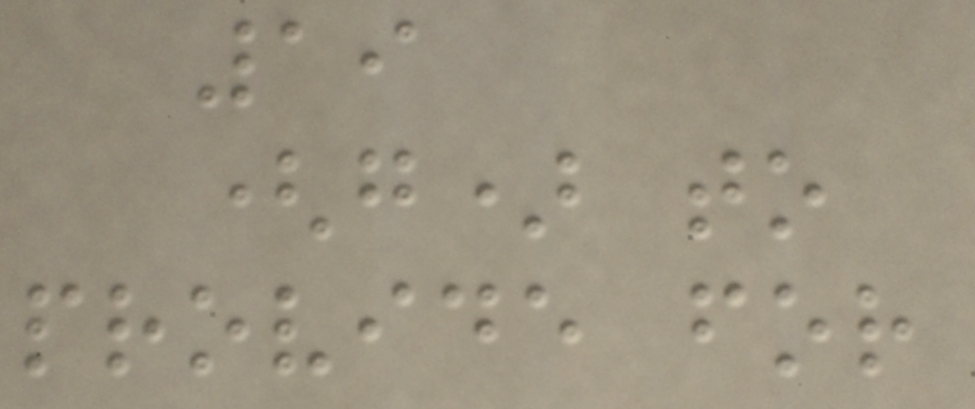19
(g) to
provide for
